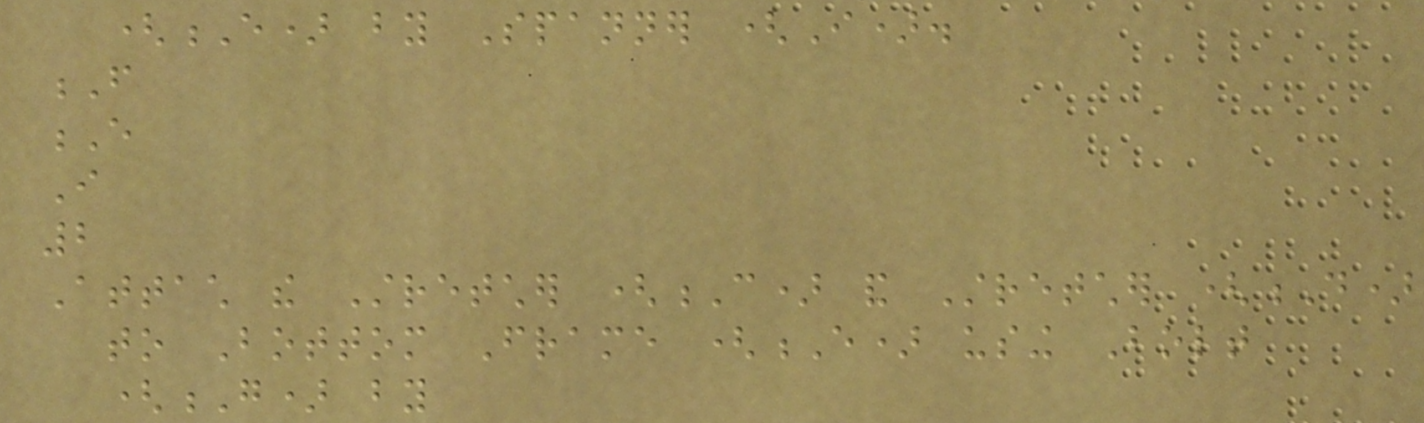(E) by Spanner (I).
F
E
I
2
Attach the Stretcher (C) and Stretcher (D)
to Bottom Frame (E) using Bolt
(G) by
